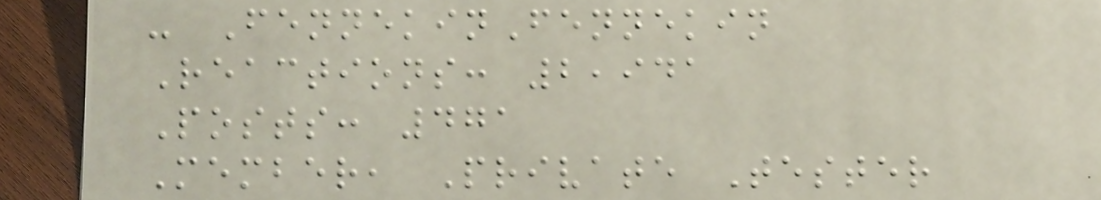- FennekinFennekin
Reactions: 2,941
Posts: 471
Member, Private Tester
